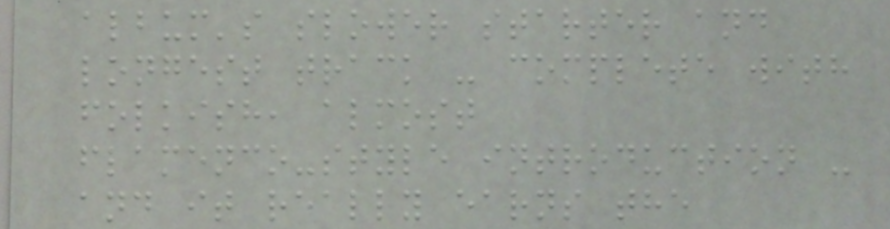album's slower starter and
longest track - complete with
folkish, almost
flamenco-style introduction -
and it really earns the
